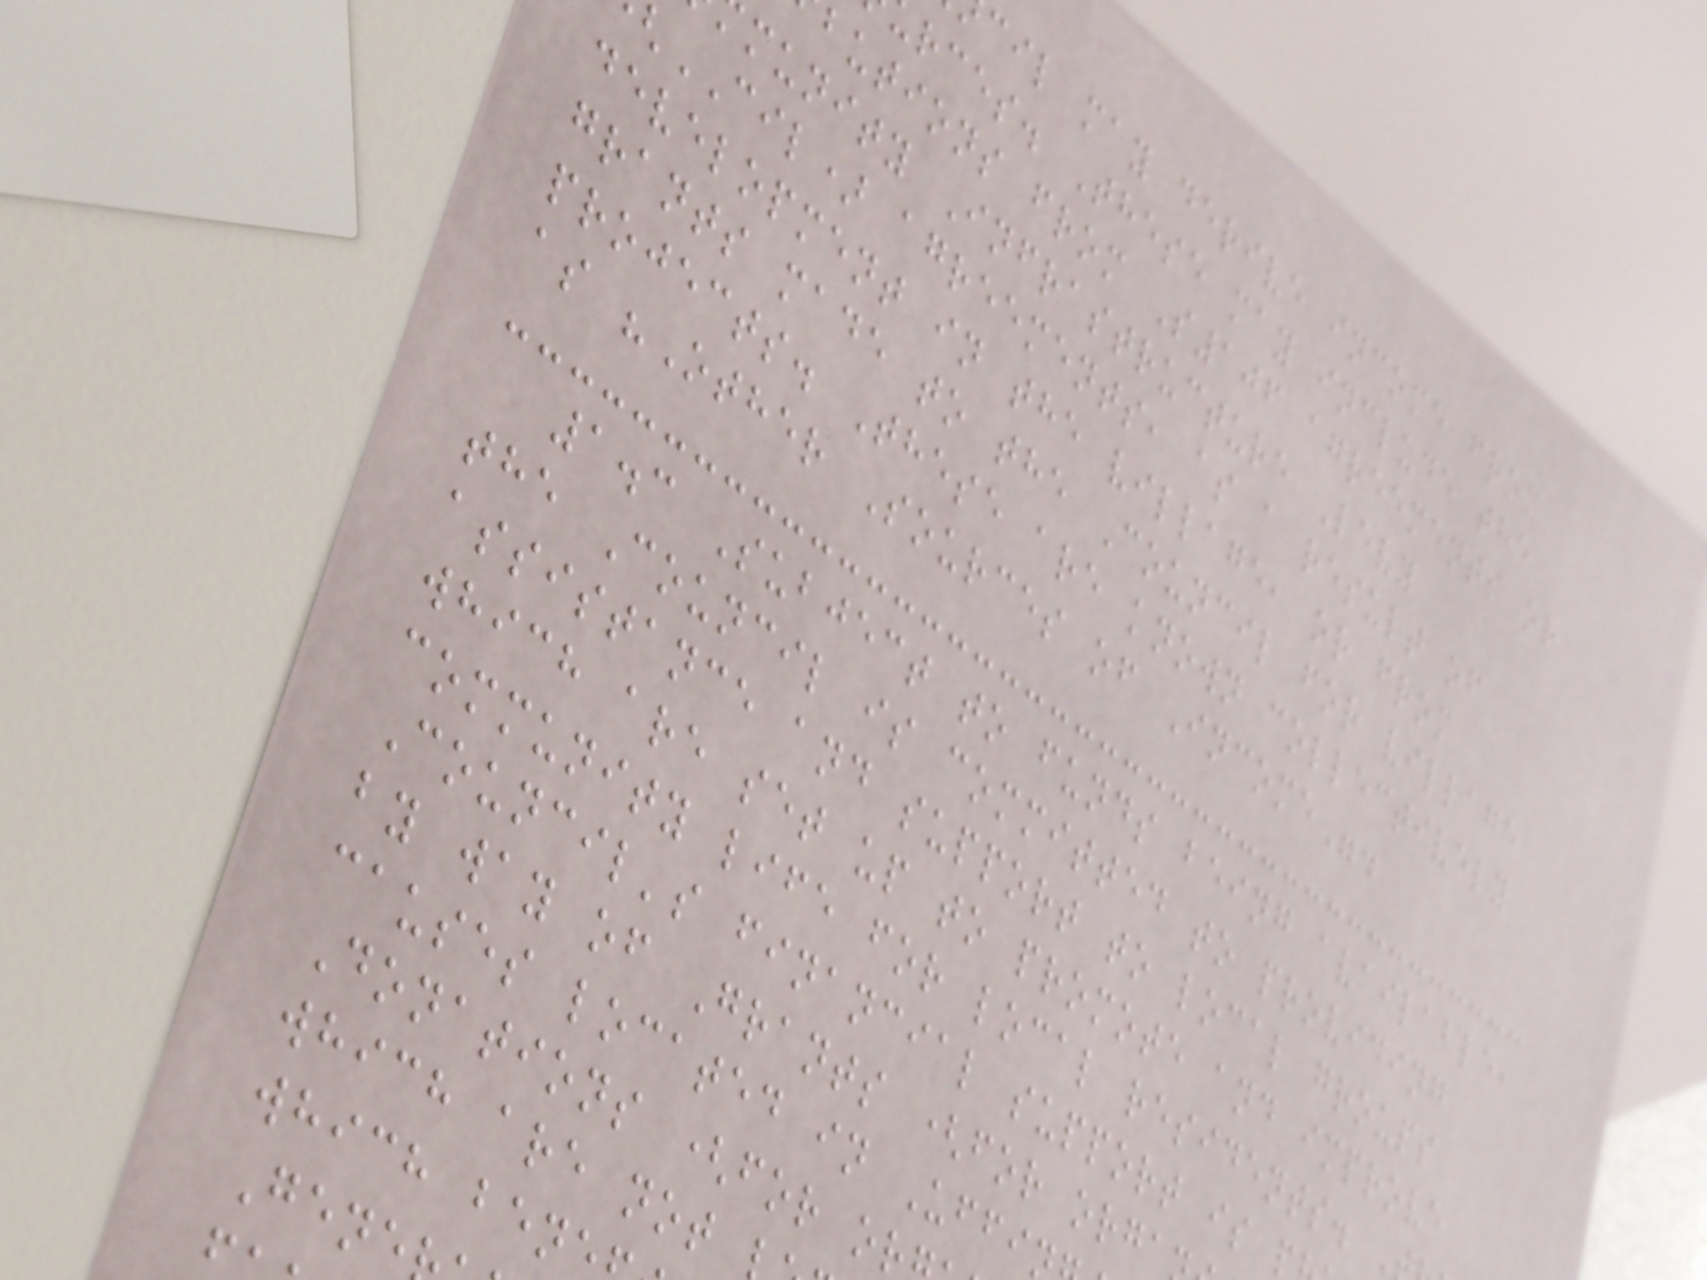cil may derive income from
rces. These may include the
butions from S106 agreements or
munity Infrastructure Levy
CIL) agreements, as a result of
development in the village, or from
grants made to the Council for village
projects. These are known collectively
as "Other Sources of Income".
1.3 Subject to funds being available,
the Council is committed to providing
assistance and support to local groups
which are set up to promote and improve
community life for local residents.
Council's financial support is
by way of Grants (for orga
causes located in Uffi
Donations (for or
which are not
